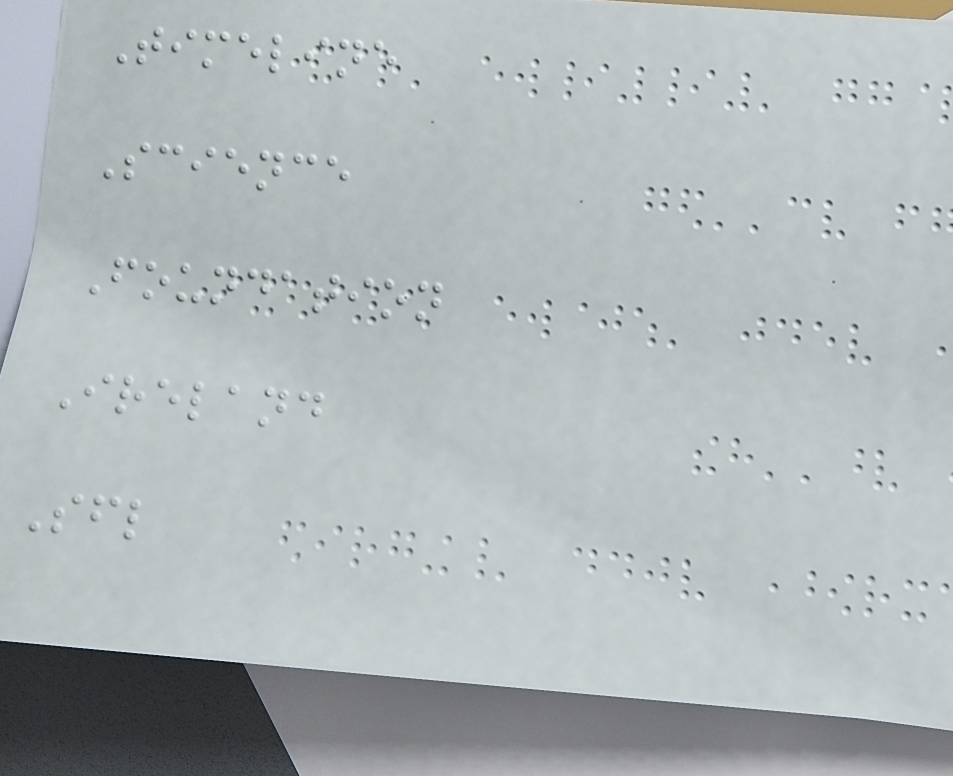Timeline
Science
Foundation
Ireland
Sfl
